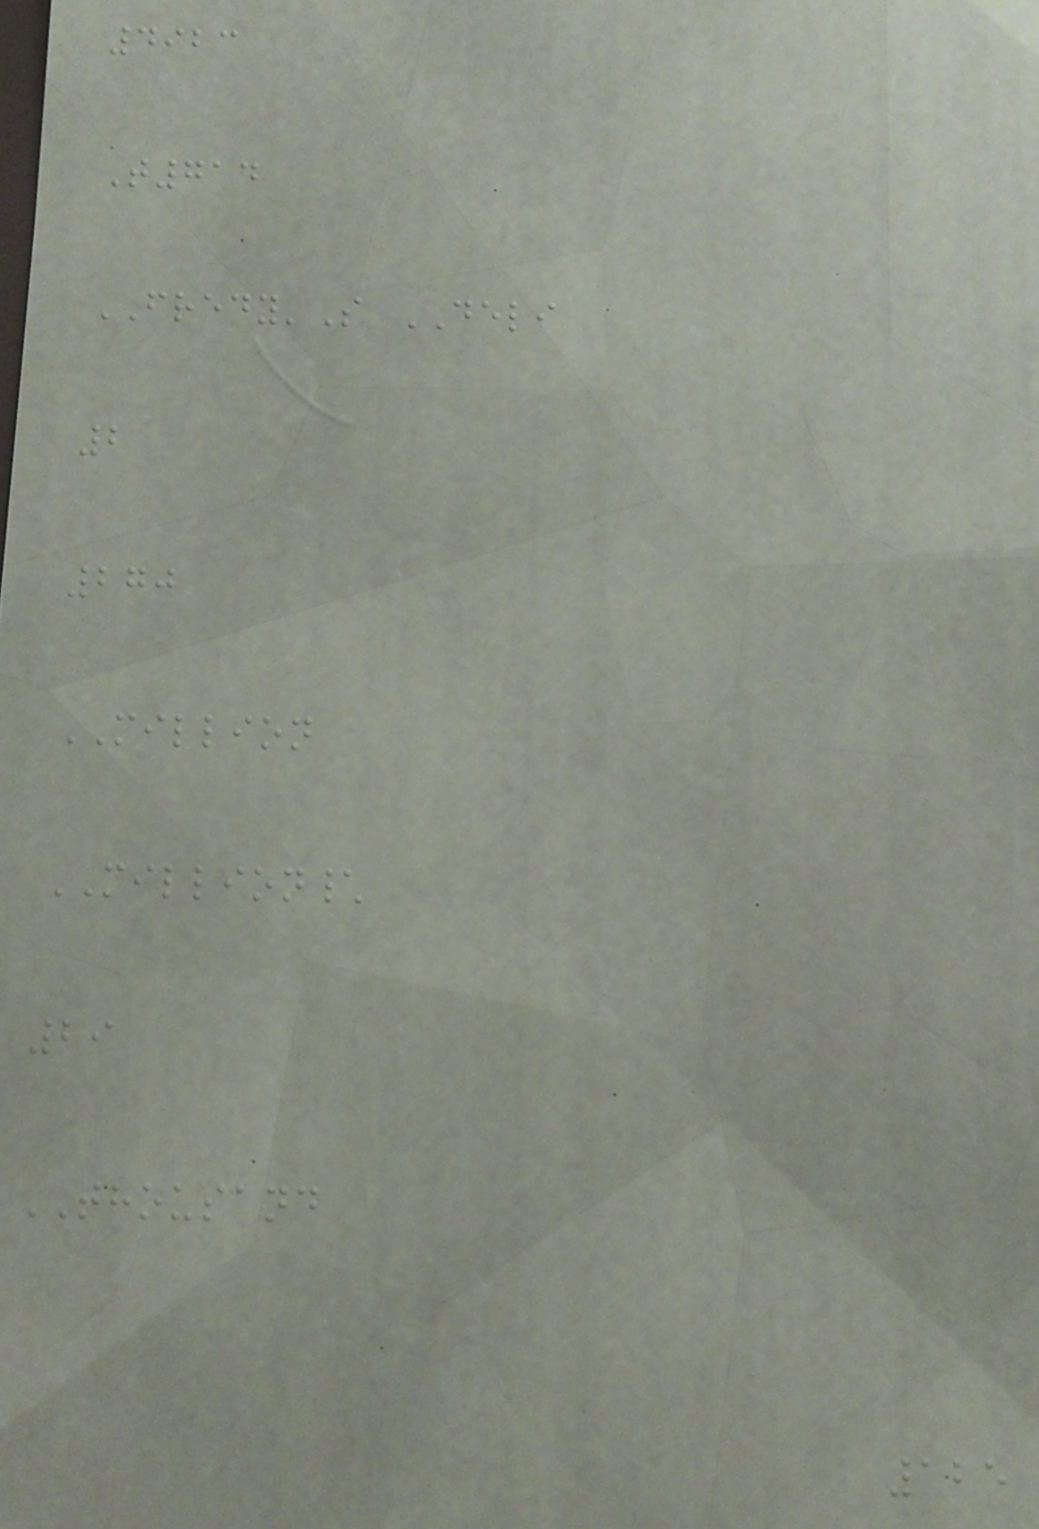4923
T714
FREDY'S DELI
2
270
MILLION
MILLION\
29
THOUSAND
125
